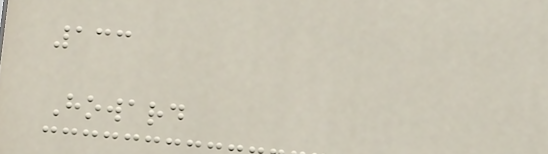133
Howard
